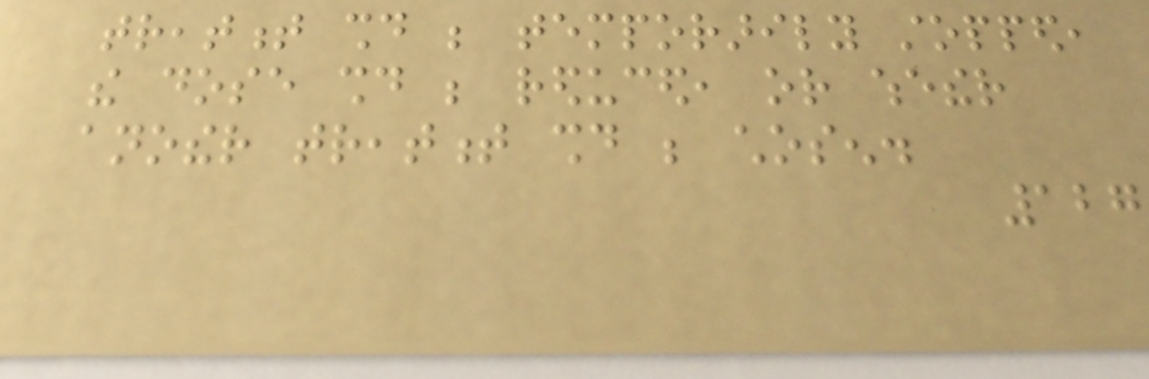treatment should be temporarily stopped,
the dose should be reduced, or whether
another treatment should be chosen.
127
